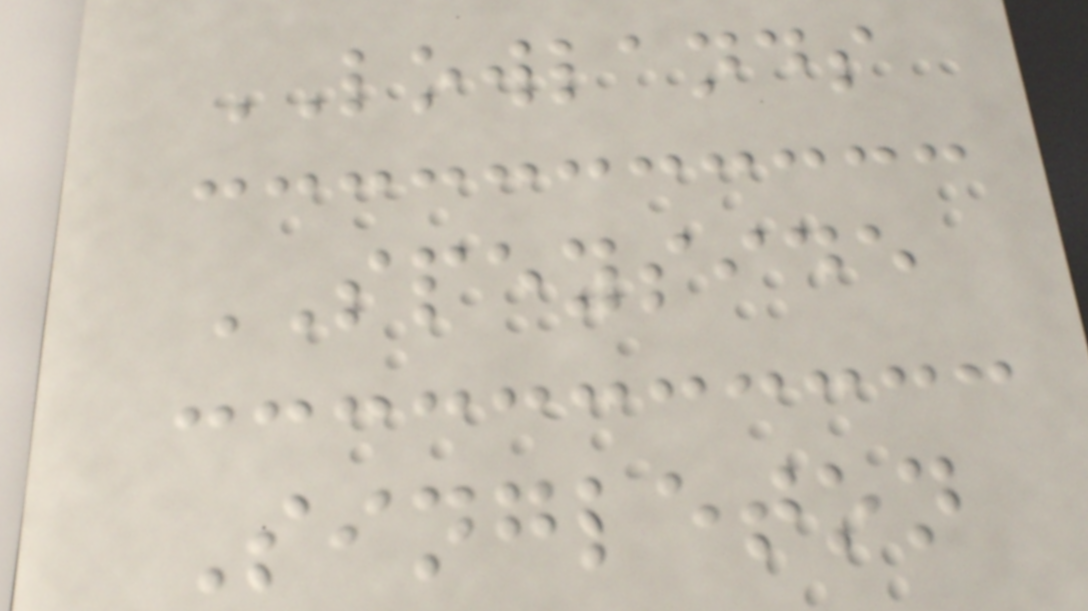LOWLANDS
SPEYSIDE
Singleton
